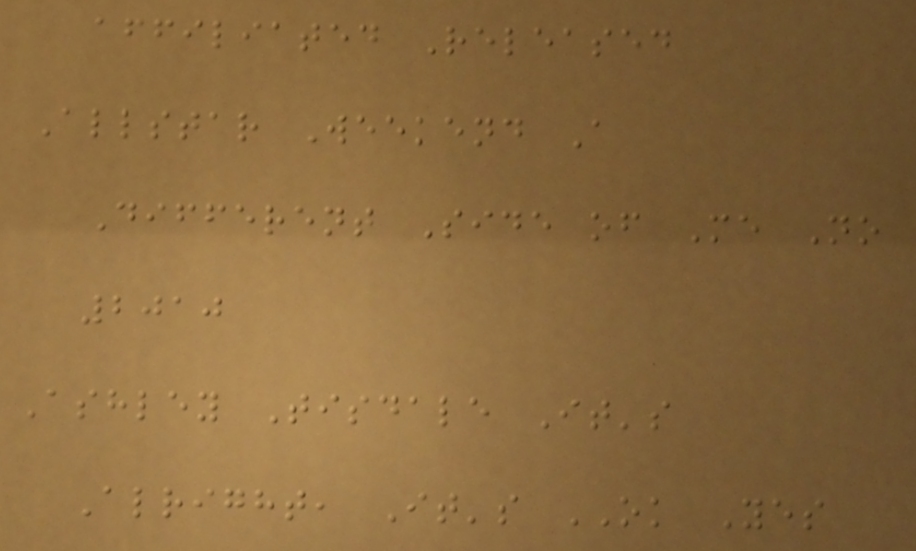affiliated Released
Allstar Weekend A
Different Side of Me No
2010
Ashley Tisdale It's
Alright, It's OK Yes
